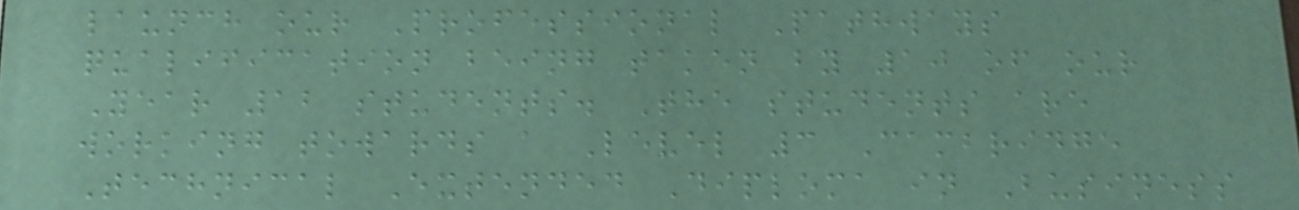launch our Professional Pathways
qualification being taken by 10 of our
Year 12 students. The students are
working towards a Level 3 Cambridge
Technical Extended Diploma in Business
